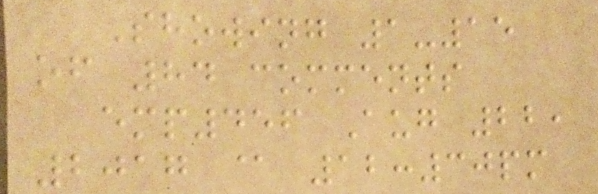Showing 1-15
of 84 comments
emp456 Aug 22,
2017 @ 12:30pm
